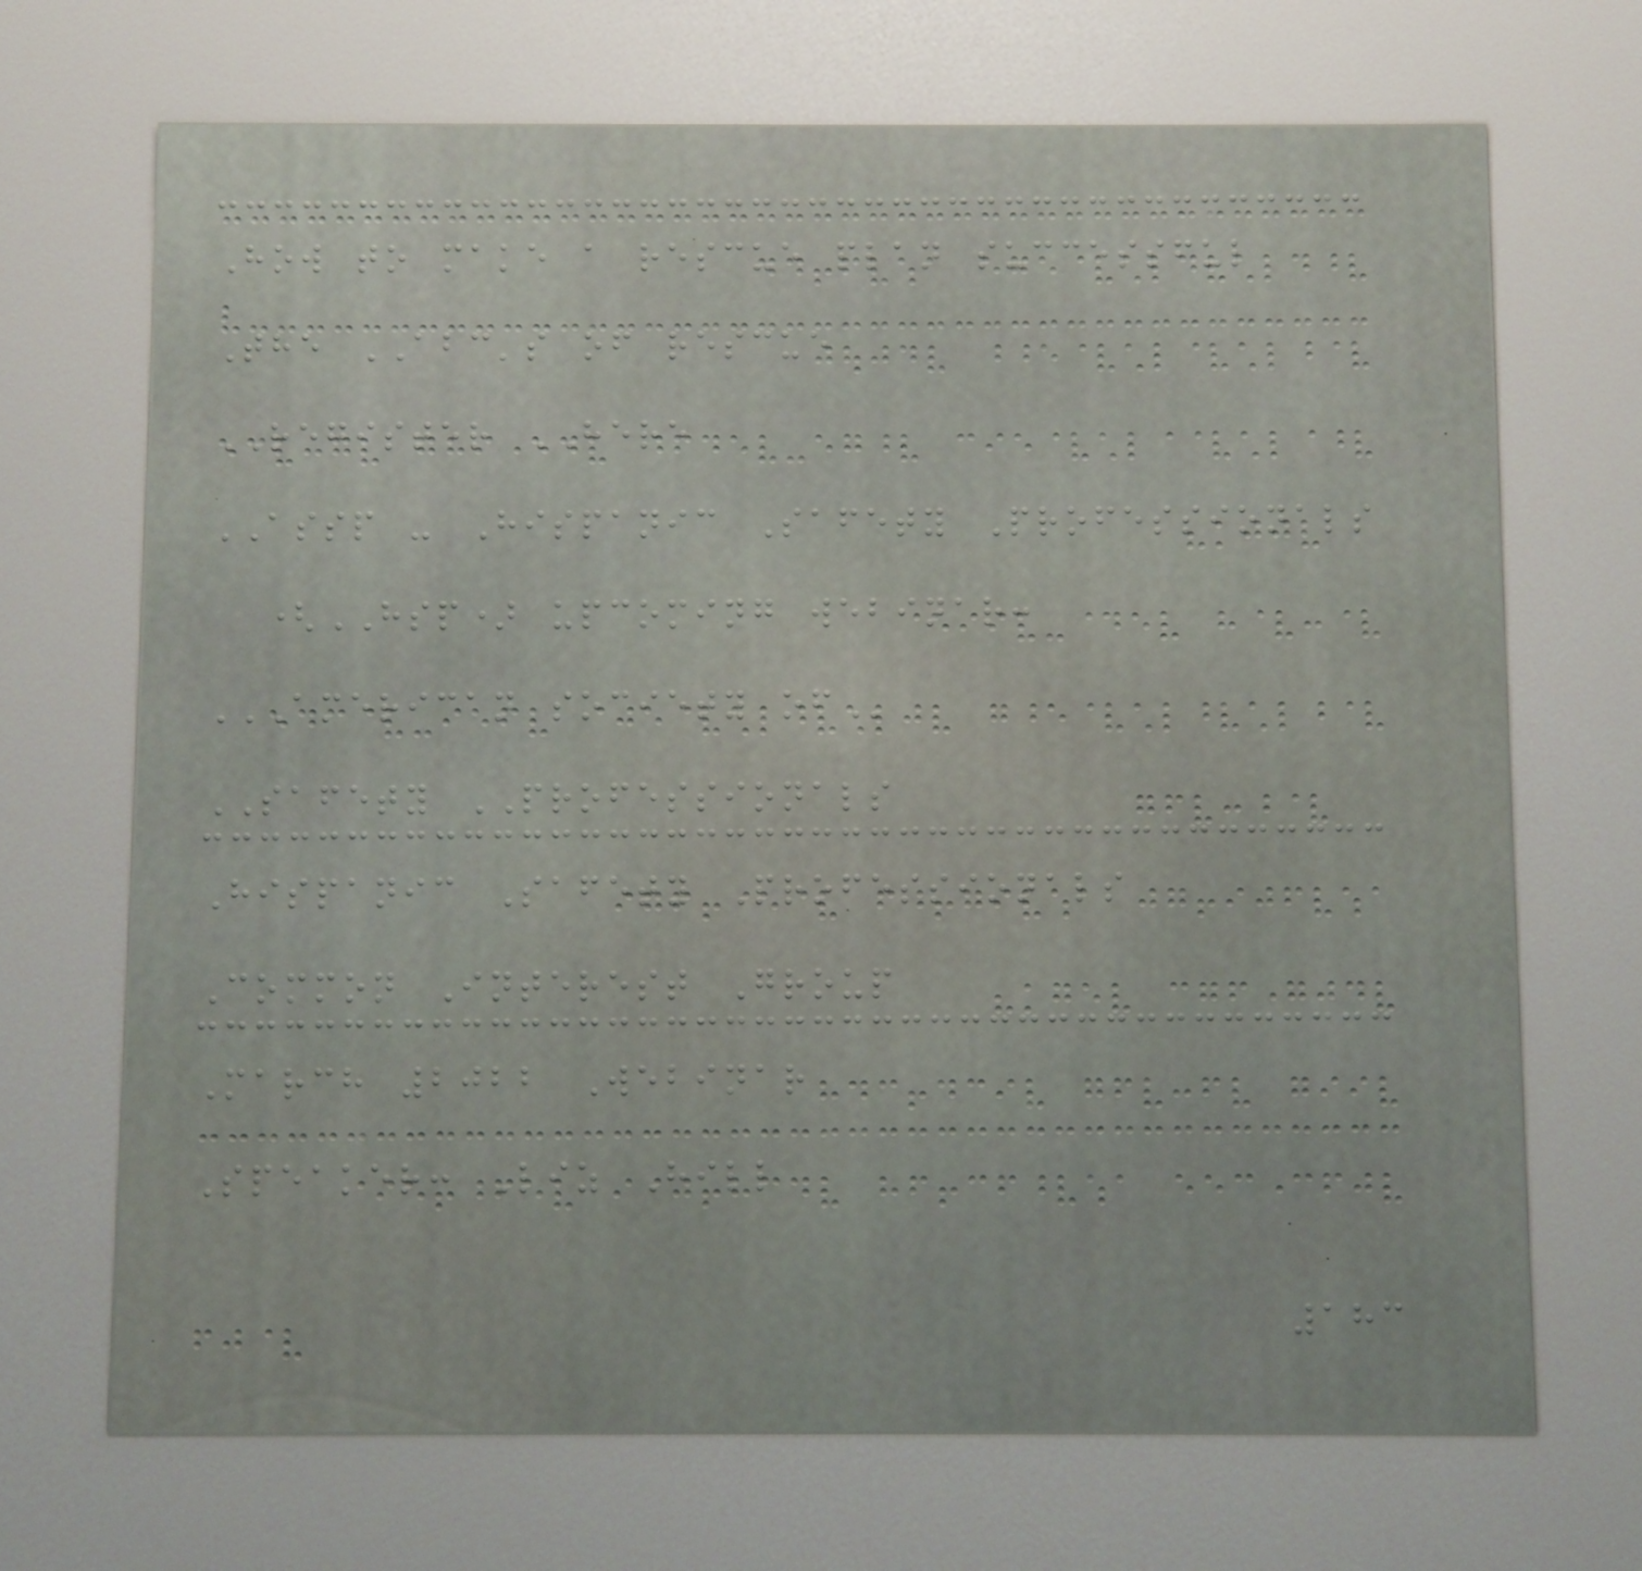How to make a rescue plan successful
The ABC's of rescue
REGISTER HERE
ASSP - Hispanic Safety Professionals
(HSP) upcoming webinar:
AMERICAN SOCIETY OF
SAFETY PROFESSIONALS
Hispanic Safety Professionals
Common Interest Group
March 2022 Webinar
Speaker: Liz Hill
183
